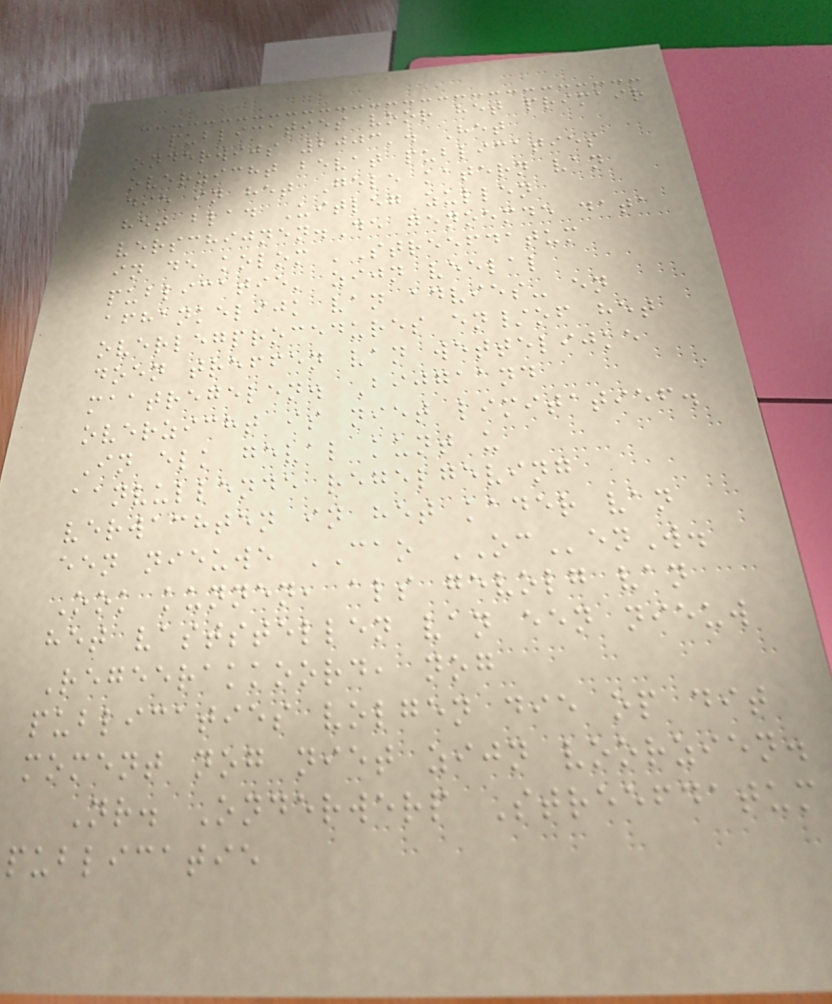publicaties voor het primair
onderwijs 2003'. Het
overzicht bevat publicaties
die in het Gele katern van
het blad Uitleg zullen
verschijnen.De genoemde data
in de kolom 'Streefdatum
publicatie' zijn veelal
afhankelijk van advies- en
overlegprocedures en/of het
doen treffen van wettelijke
maatregelen. Bijgaand
overzicht is niet limitatief.
In elk geval kunt u
aanvullende regelgeving
verwachten in het kader van
een nieuwe CAO OCenW.
Ook kunnen, als gevolg van
het vaststellen van een nieuw
Regeerakkoord, nog
publicaties volgen die op dit
moment nog niet zijn voorzien.
Nr. Onderwerp Streefdatum
publicatie
